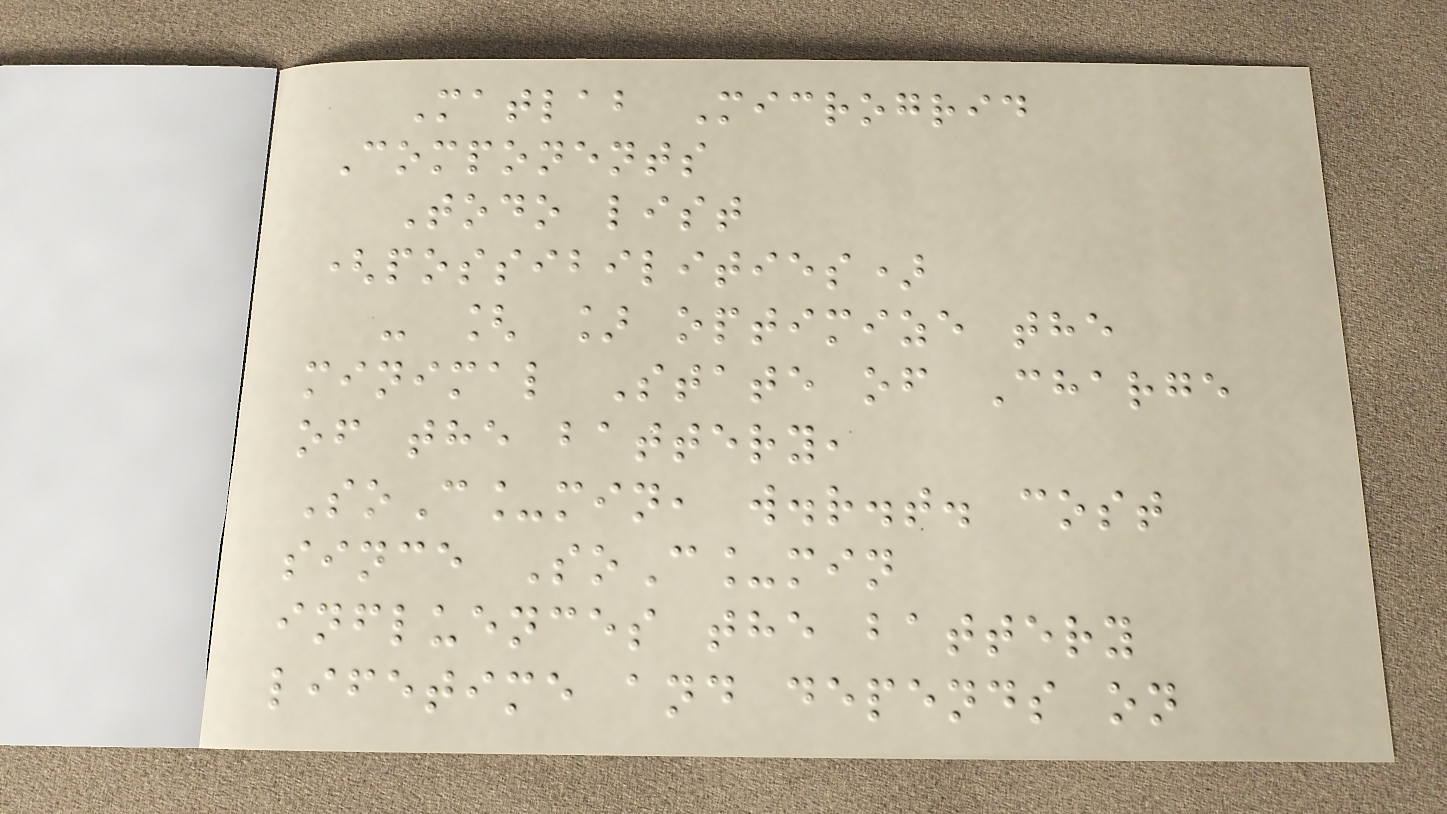Matlab Microgrid
Components
Todo list
(possibilities)
- [ ] optimize the
minimal State of Charge
of the battery,
SoC_min, w.r.t. cost
since SoC_min
influences the battery
lifetime and depends on
